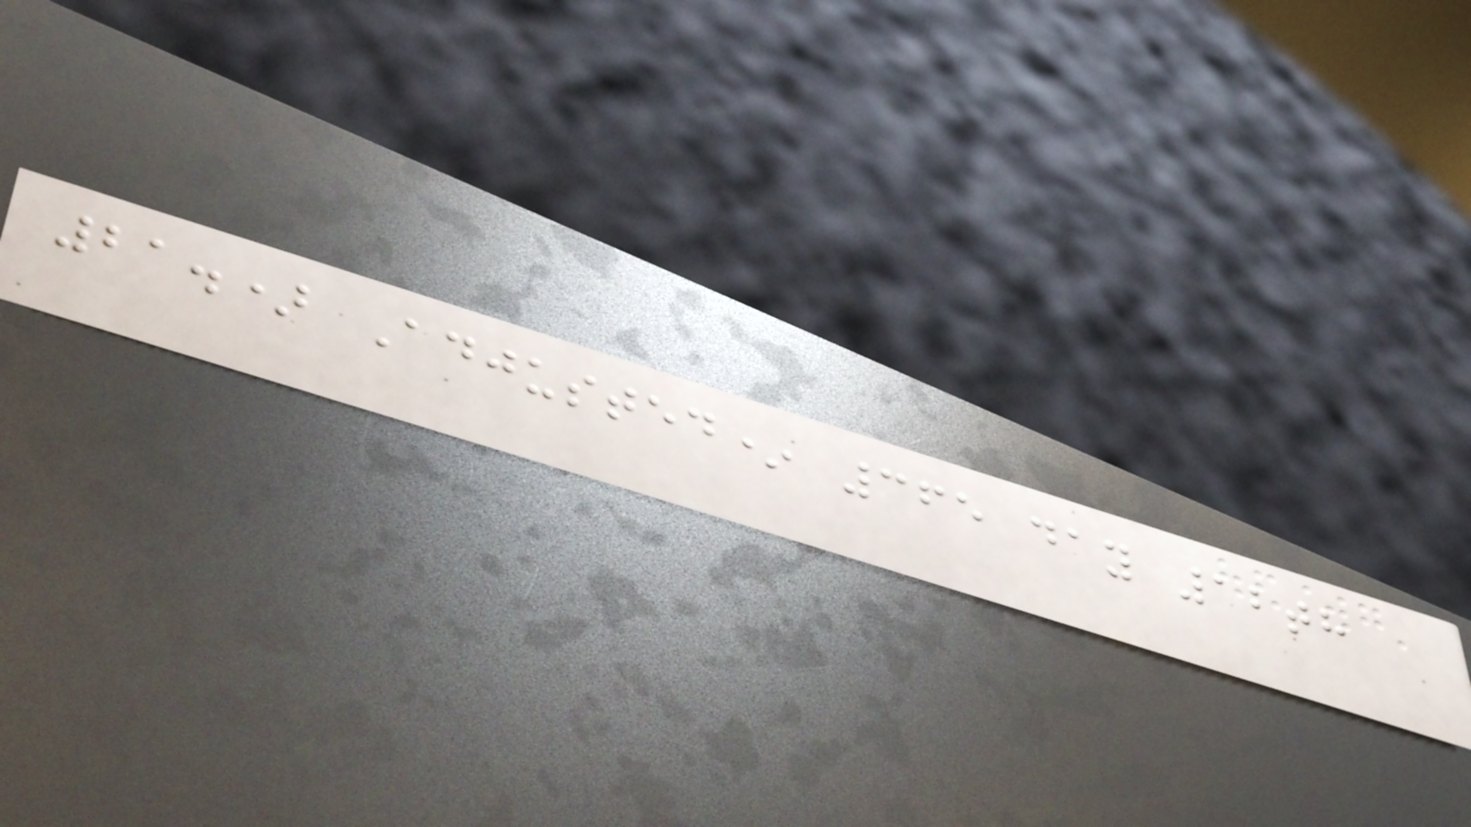21.) Adjusted* 365 day 12th
